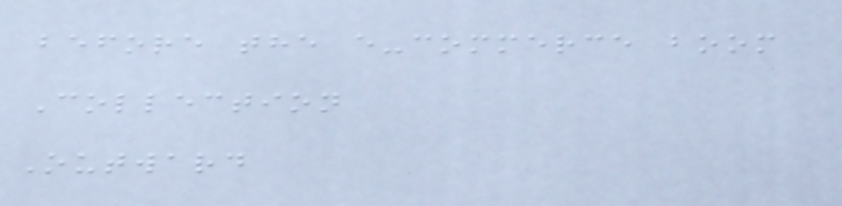before the e-commerce boom
Collection
Outward
